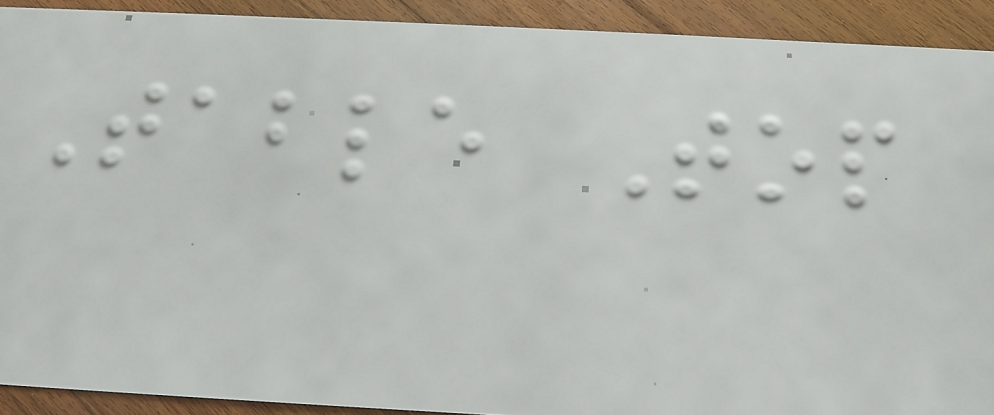Table Top
